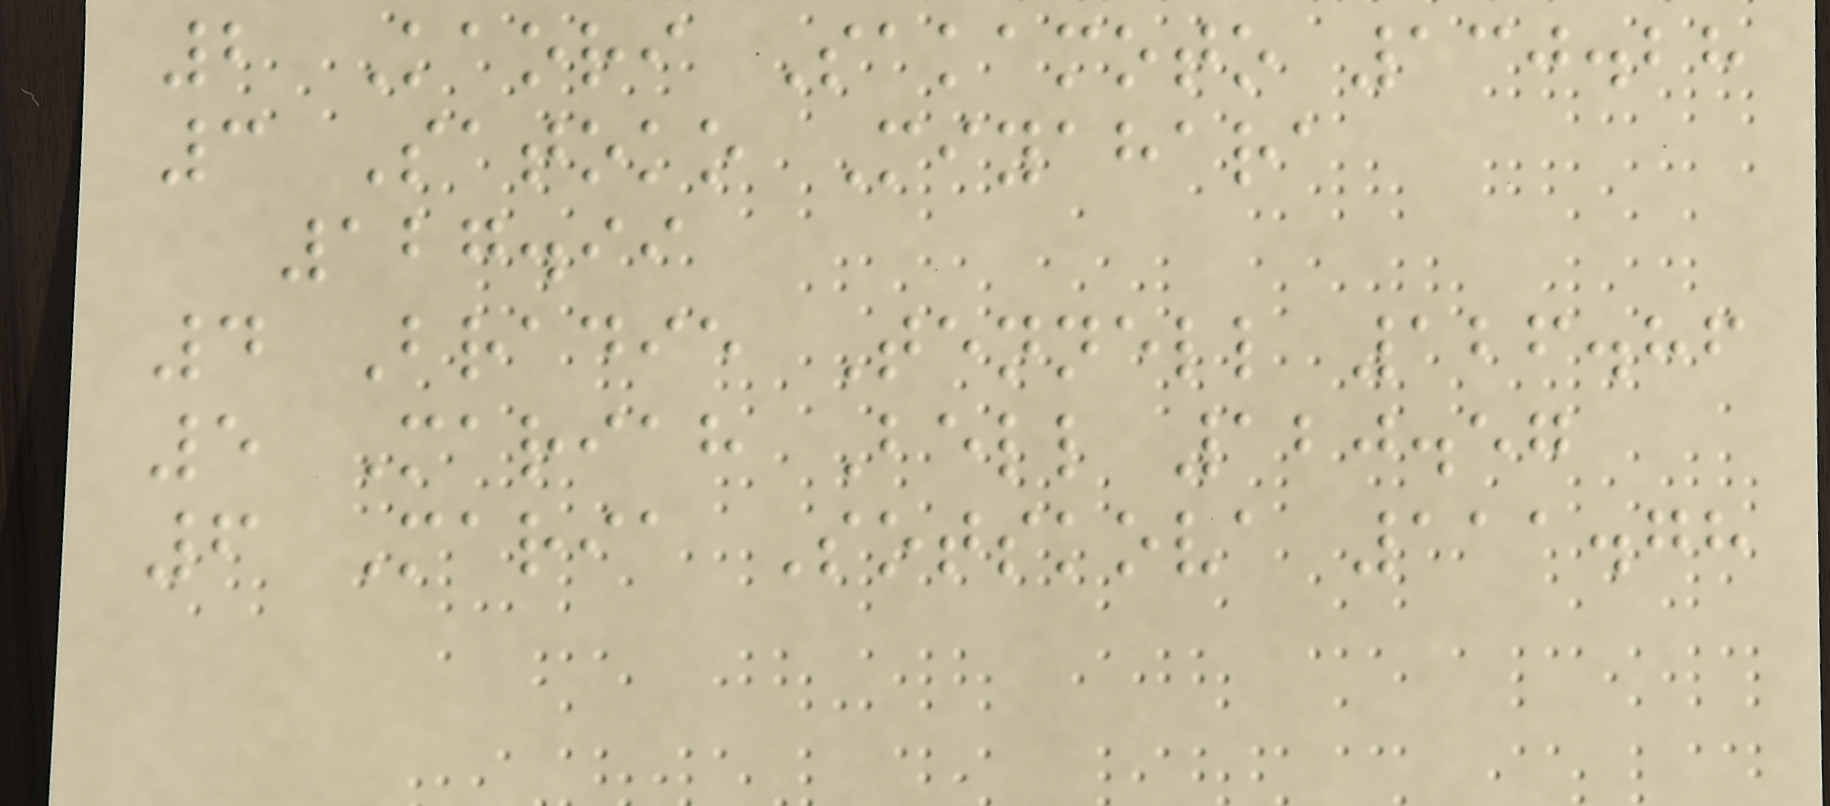2 Kaori Sakamoto 130.28
3 Satoko Miyahara
127.99
4 Bradie Tennell 126.86
5 Mariah Bell 120.57
6 Maria Sotskova 111.78
